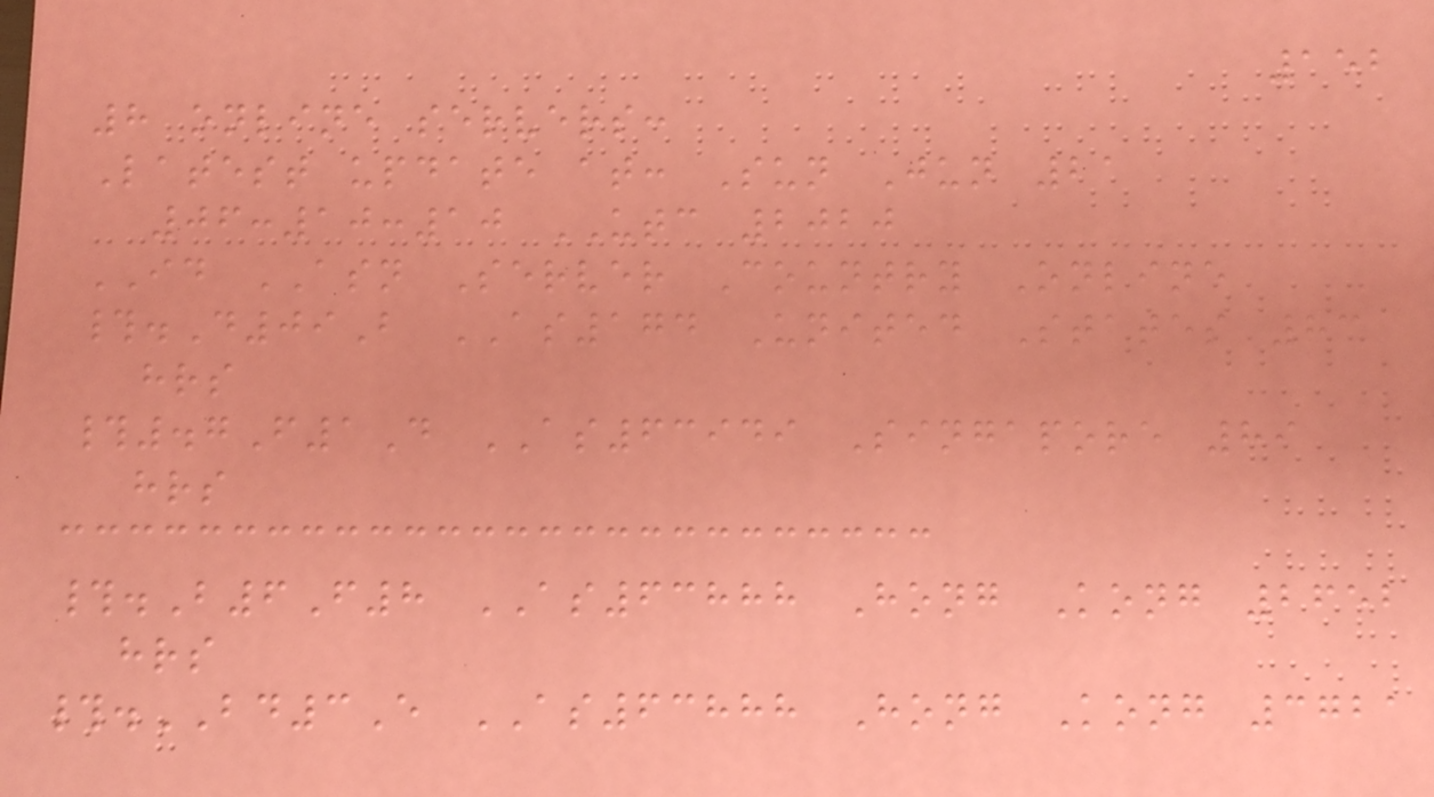152
8 online servers:
Latest update at: Sun Jun 21
06:10:10 UTC 2020
ID ASN Server Country Online
#.D09B AS174 United States 83
hrs
#.7F1D AS63949 Singapore 89
hrs
#.B6F8 AS63888 Hong Kong 2652
hrs
#.BD3E AS63888 Hong Kong 3721
